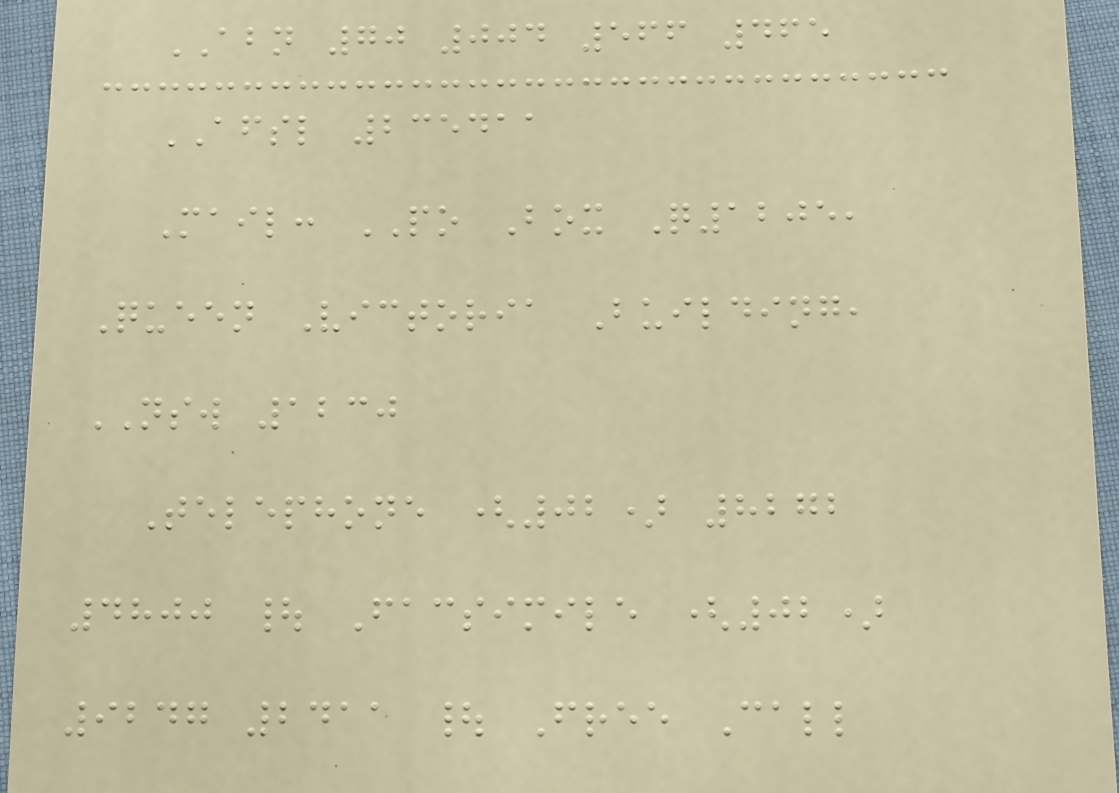ABN 70 004 566 465
AFSL 235411
Mail: PO Box Q1205,
Queen Victoria Building,
NSW 1230
Telephone (02) 8272
4800 | Facsimile (02)
9247 2411 | Free Call
